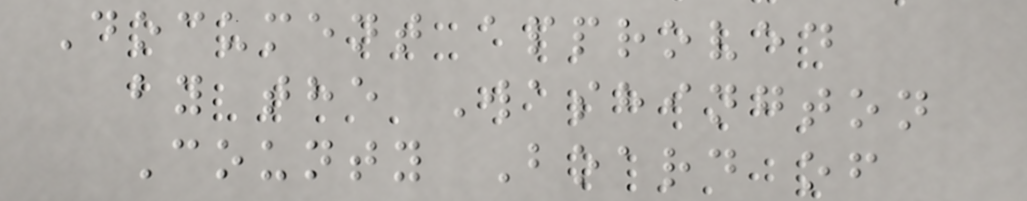Document approved
by the Washington
County Board of
